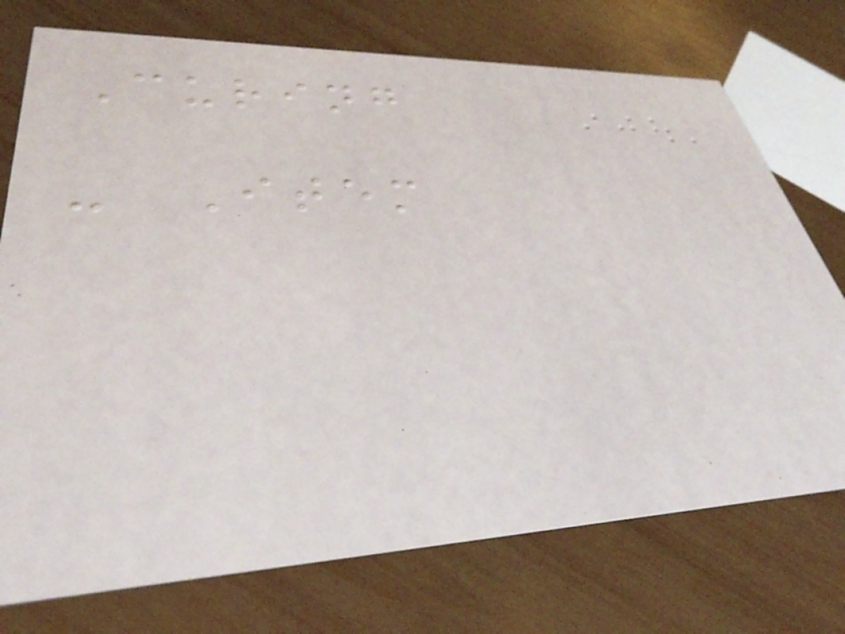Curing
- Item
